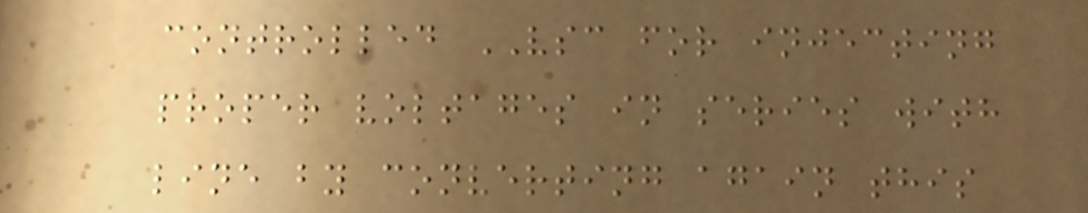controlled VSC for injecting
proper voltages in series with
line by converting again this
